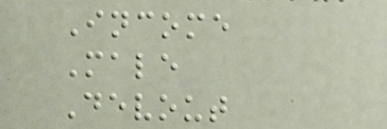Income
Male
Devout
